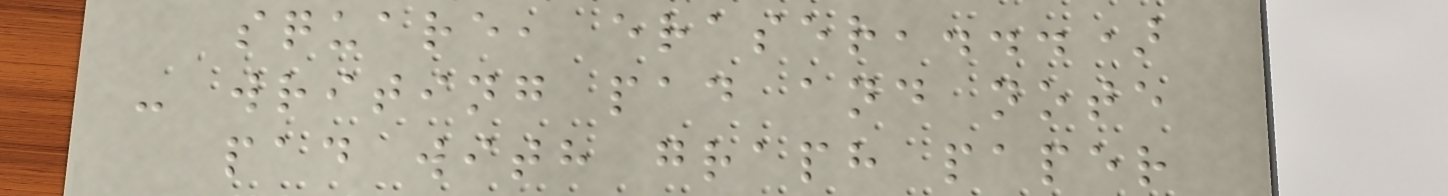square, eraser,...)
- writing pad and note
pad with graph paper
